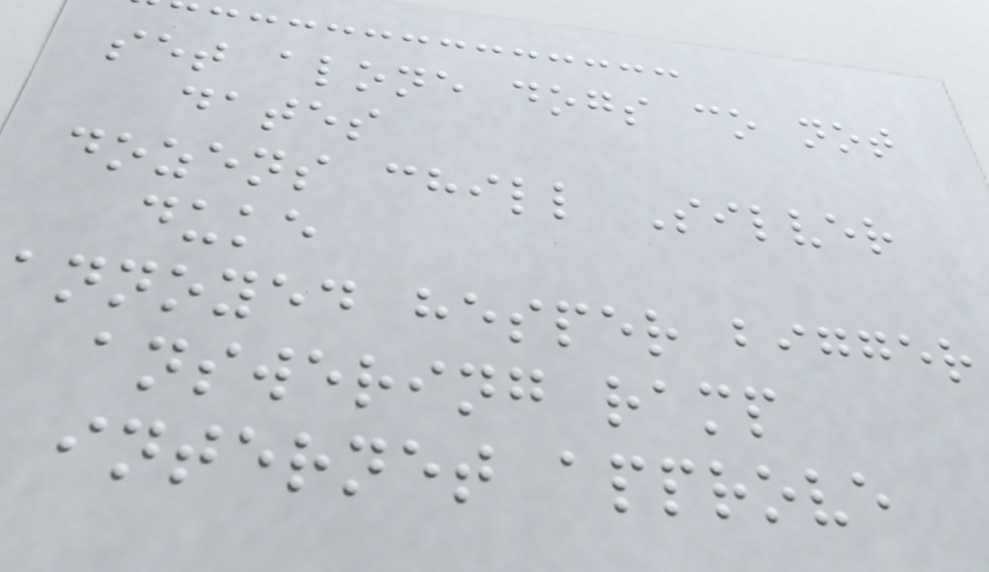set alone dogs co not
dates
dozens chill Silver
duke
annoyed hesper bigger
answering ramp
internet approve
